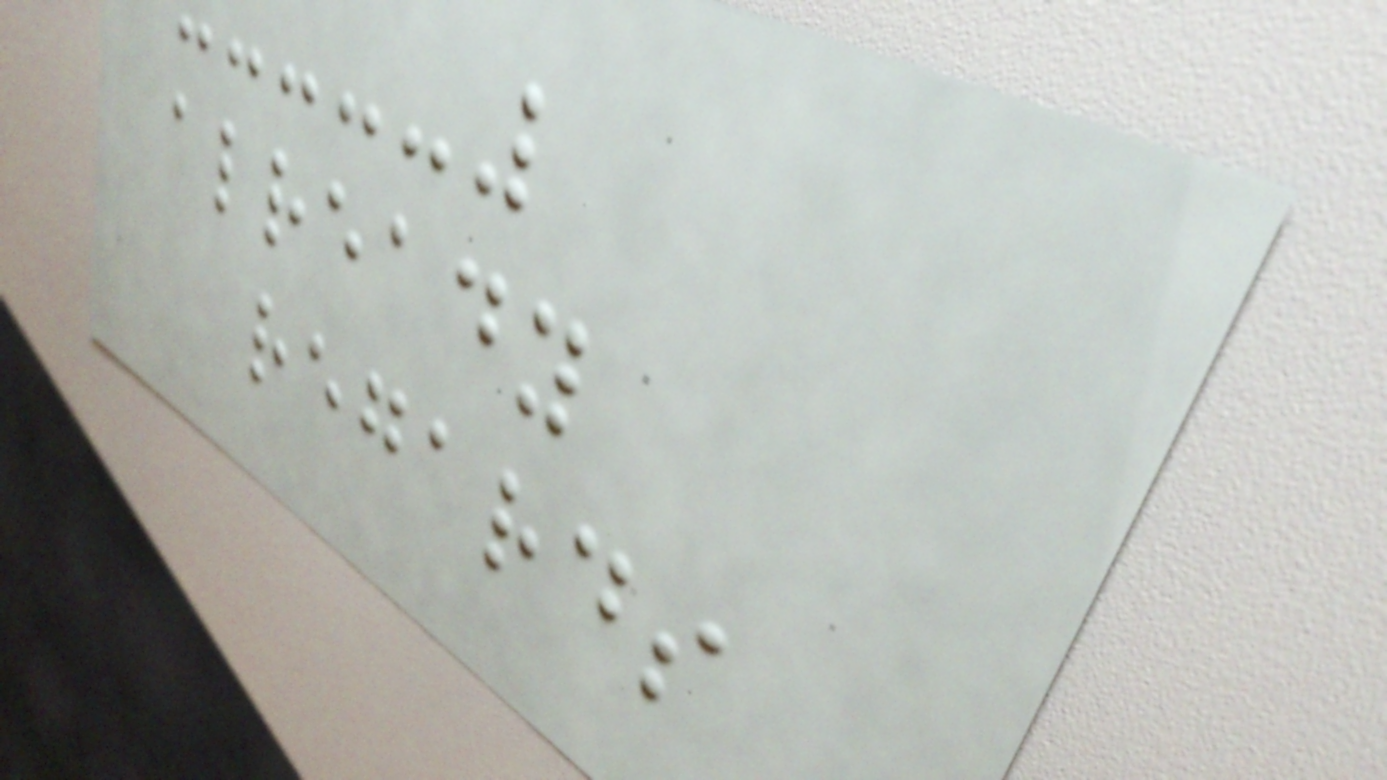already
regards
